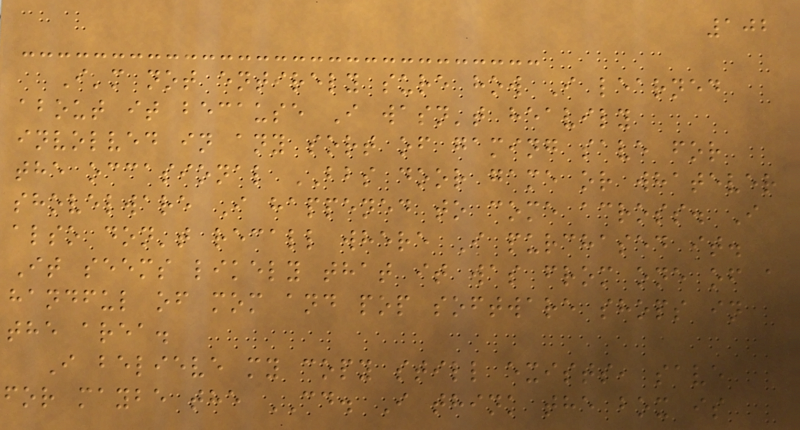102
I'm not entirely sure how I learned
about it because I wasn't heavily
involved in any sort of gaming save for
the occasional BBS door game or whatever
shovelware I happened to come across. I
also don't recall where I purchased it.
It seems likely that it was from one of a
handful of mom and pop software shops in
the area.
I believe my copy still exists, save
for maybe the CD. I think the box is
